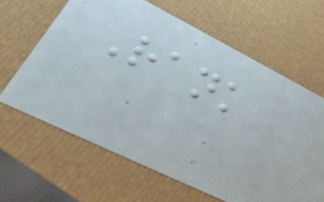Rank
